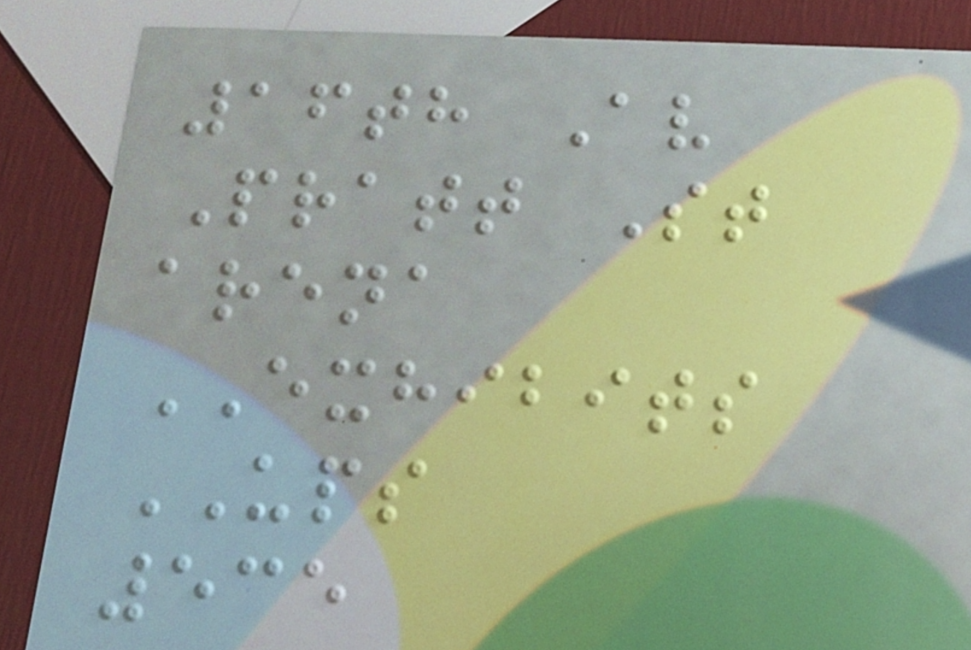16th Av
Pratt St
arena
EXHIBITS
UPS
535
